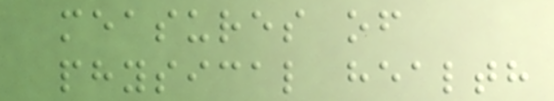measures of
physical health
